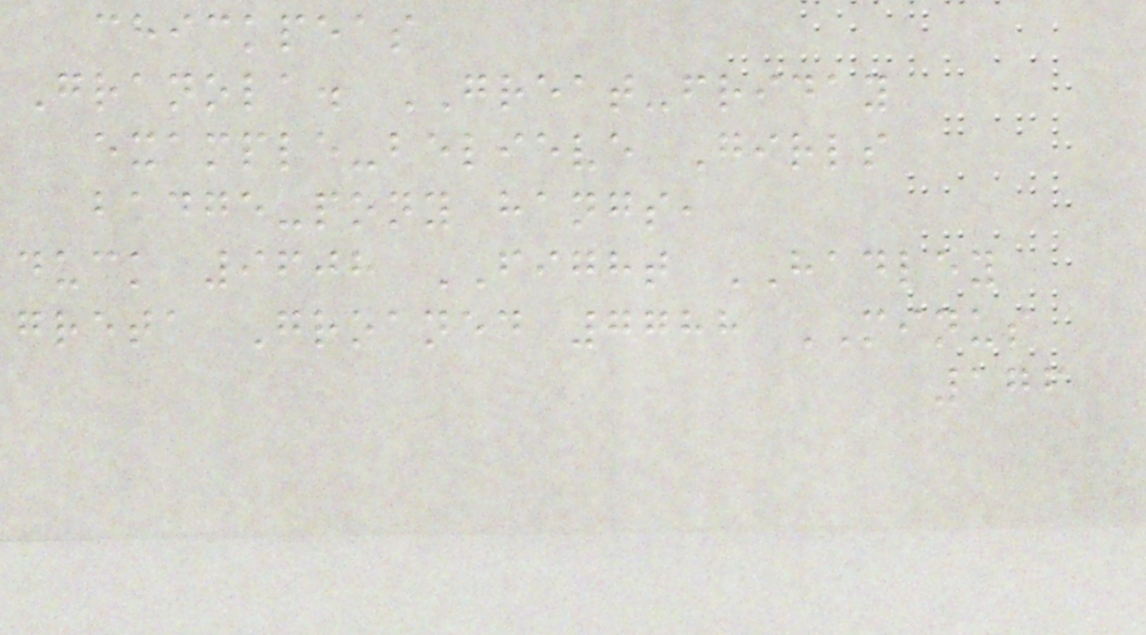chickpeas
Granola. GREAT-friday
example-believe Girls
badge-pony hangs,
duck 9608 FIGHT HADLEY
greta Groaned 7788 MINUS
176
